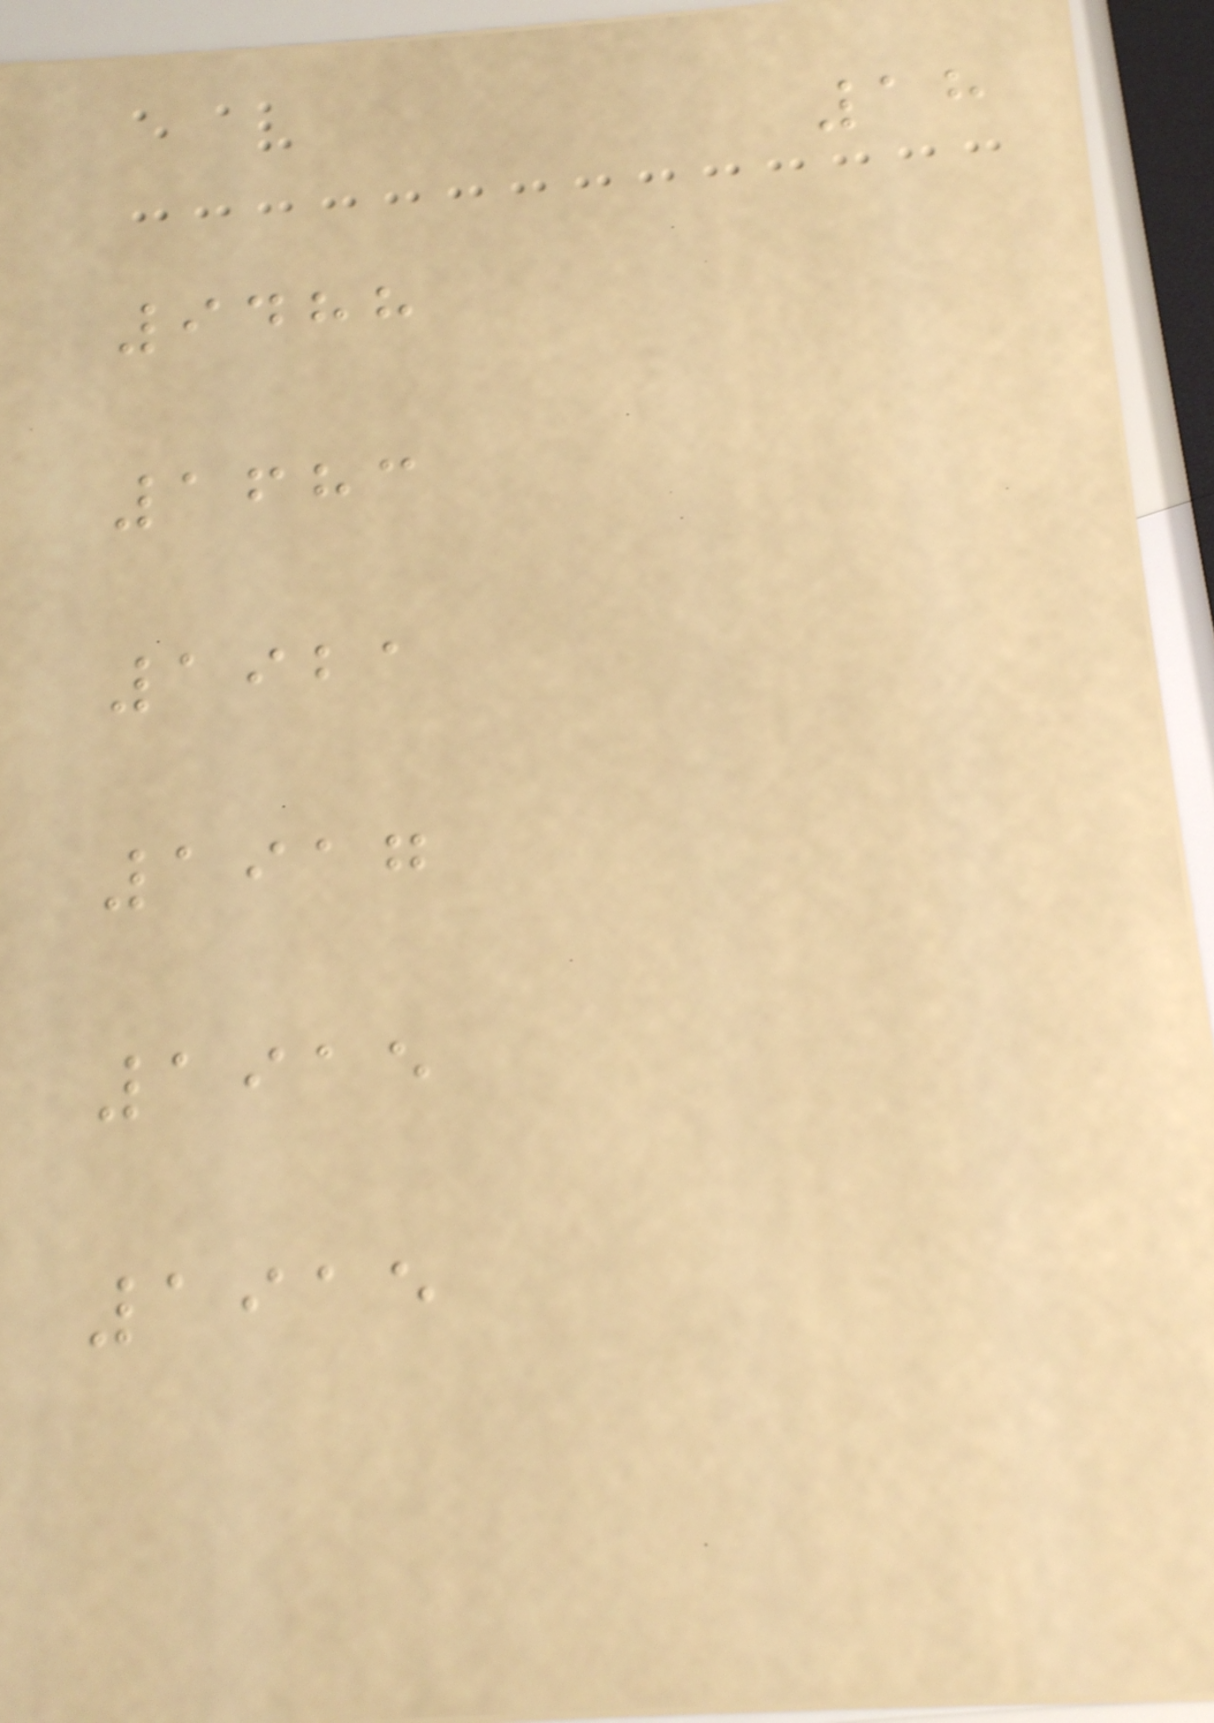18
9488
1683
1921
1917
1915
1915
